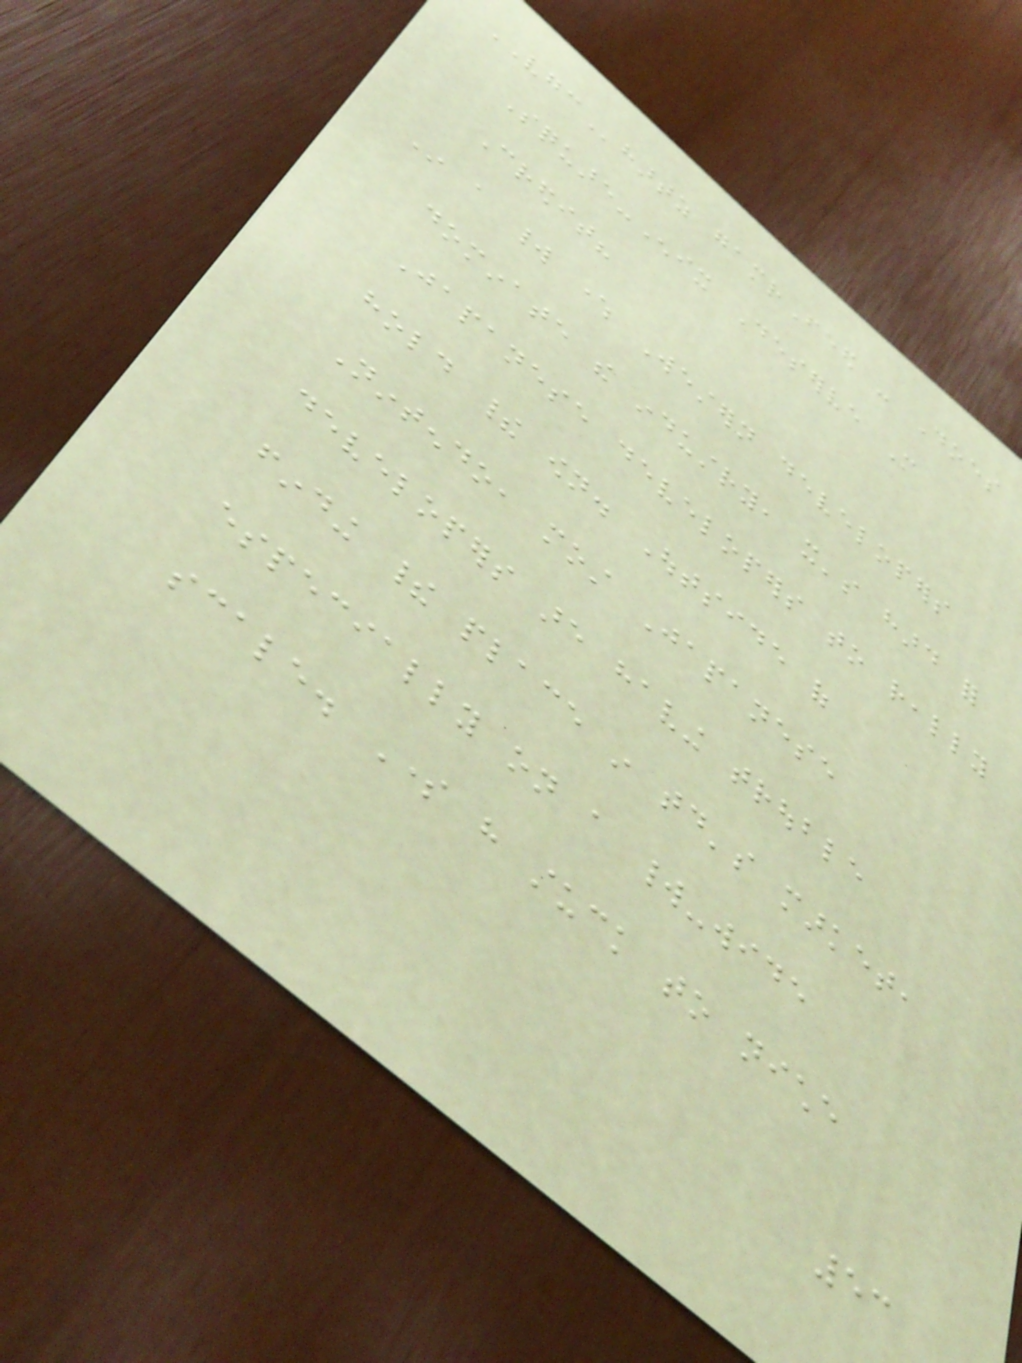VGChartz gamrFeed - Does
Square-Enix Deserve More
Credit?
In a world where Western developers
dominate the industry, it's hard for
Japanese developers to really
hold their own. Outside of
Nintendo, most Japanese
developers are having trouble
finding their place in today's market,
especially on a world-wide
scale. Some have stuck to niche
53
